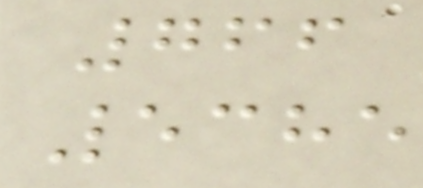766
5385
